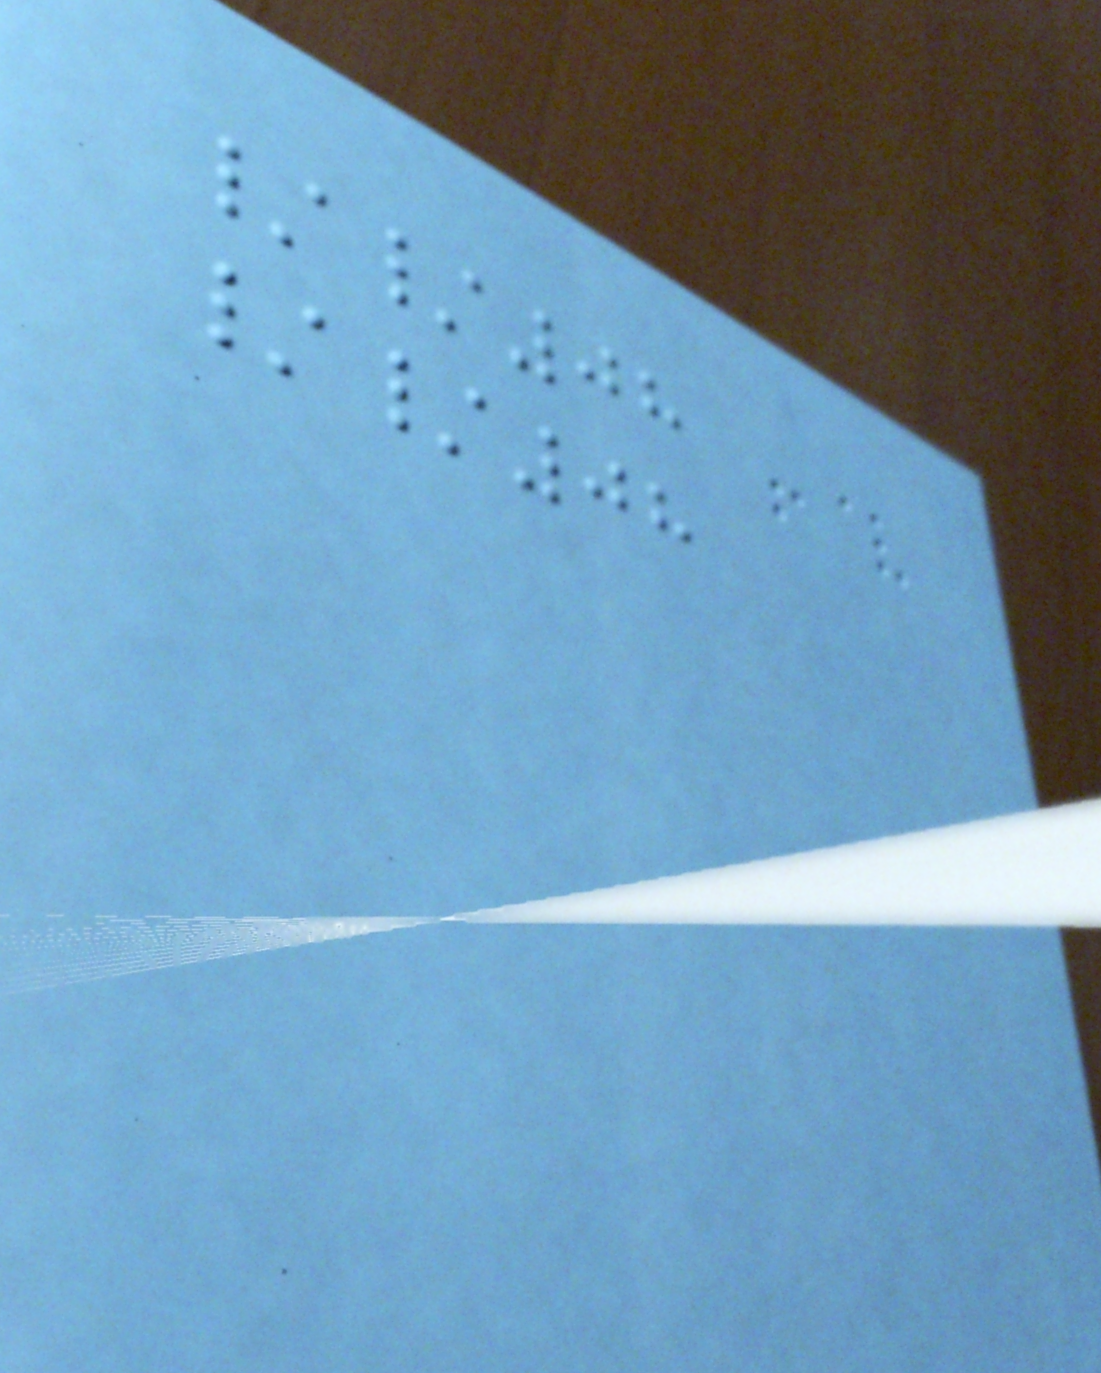//08
//08
